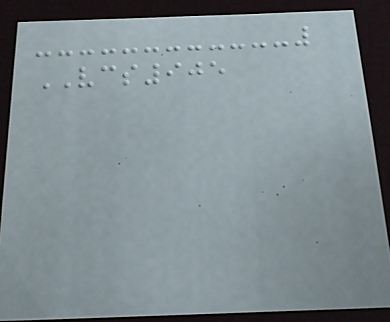VCS905
